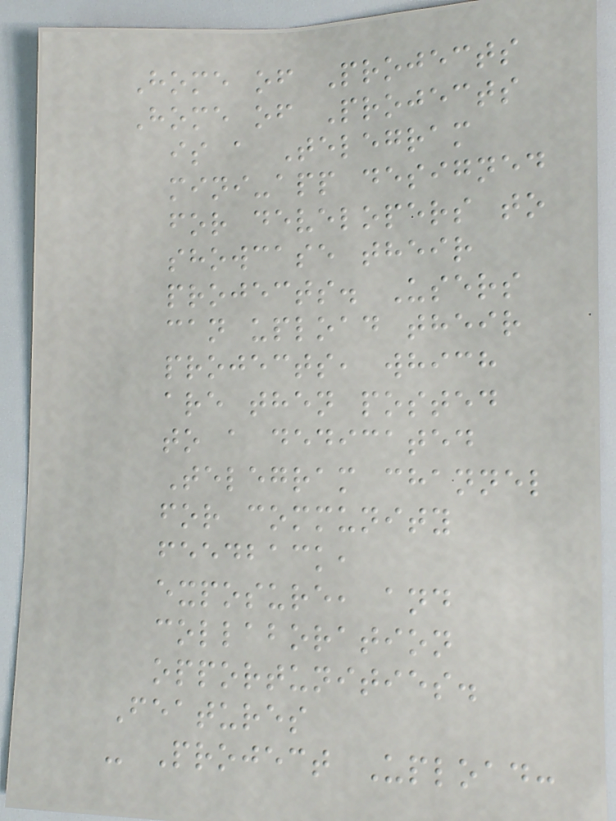Home of Projects
Home of Projects
is a Telegram
mini-app designed
for developers to
showcase their
projects. Users
can upload their
projects, which
are then posted
to a dedicated
Telegram channel
for community
feedback,
exposure, and
collaboration
opportunities.
Features
- Project Upload:
